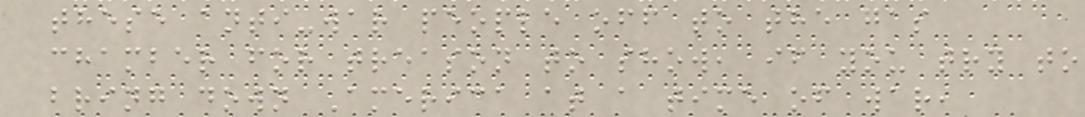these anti-war people off to the gas
chamber for treason to show, if you try to
bring down America at a time of war,
